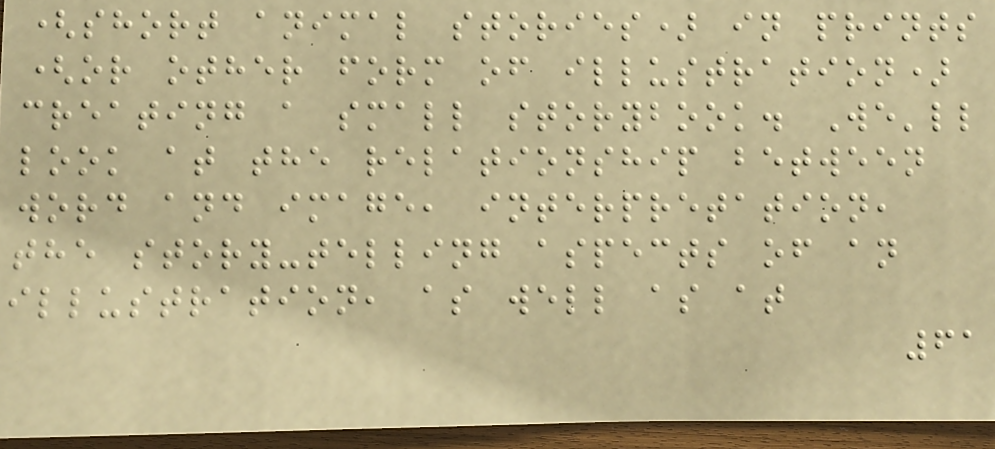(short animal stories) in prints
(or other form of illustration)
creating a small storybook. We'll
look at the relationship between
word and image, interpretation,
the story-telling aspects of an
illustration, as well as at
61
